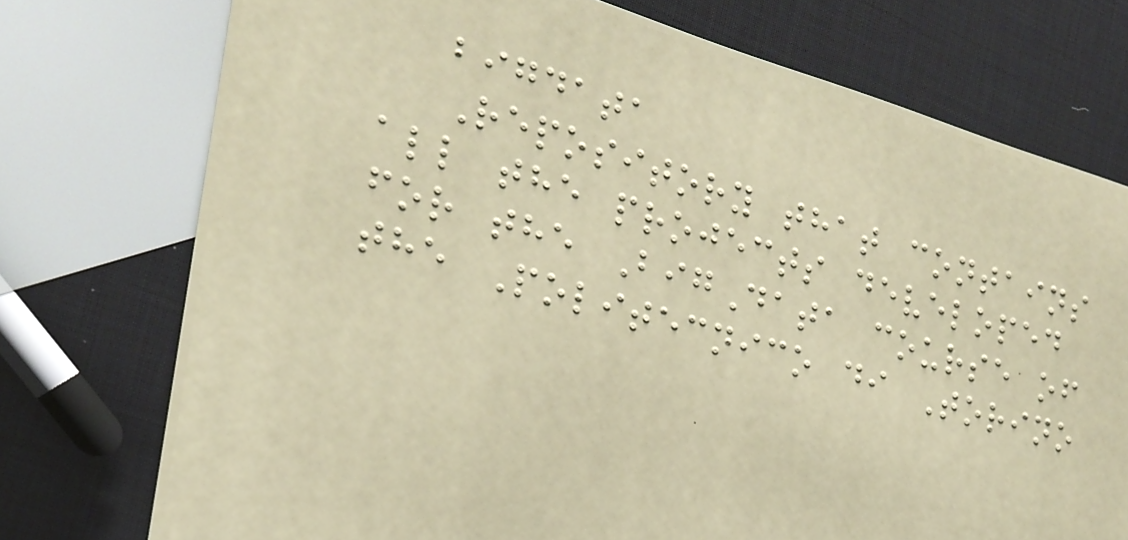bigdata
Repository that contains
all the projects developed
for the BigData course of
the Politecnico di Torino
